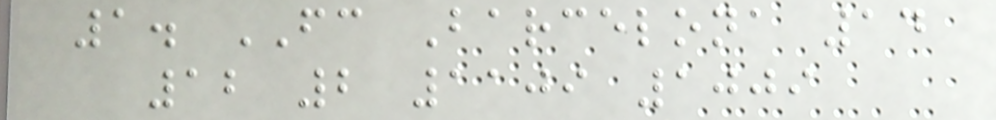1. FC Barcelona 14
12 2 1109 1009
